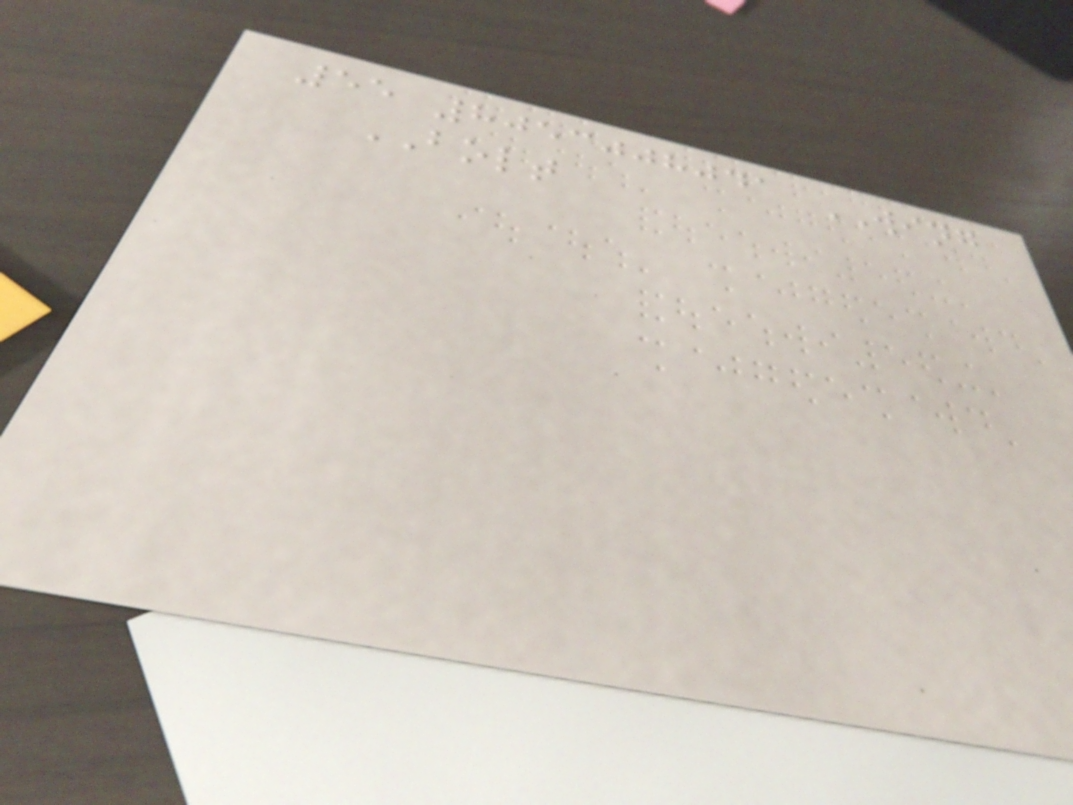55 8053008041 WING
BOLT
